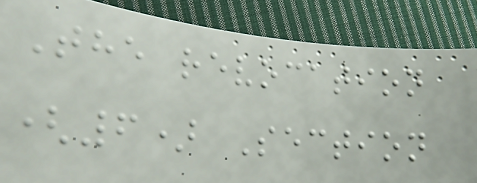The revocation
(6) Section
